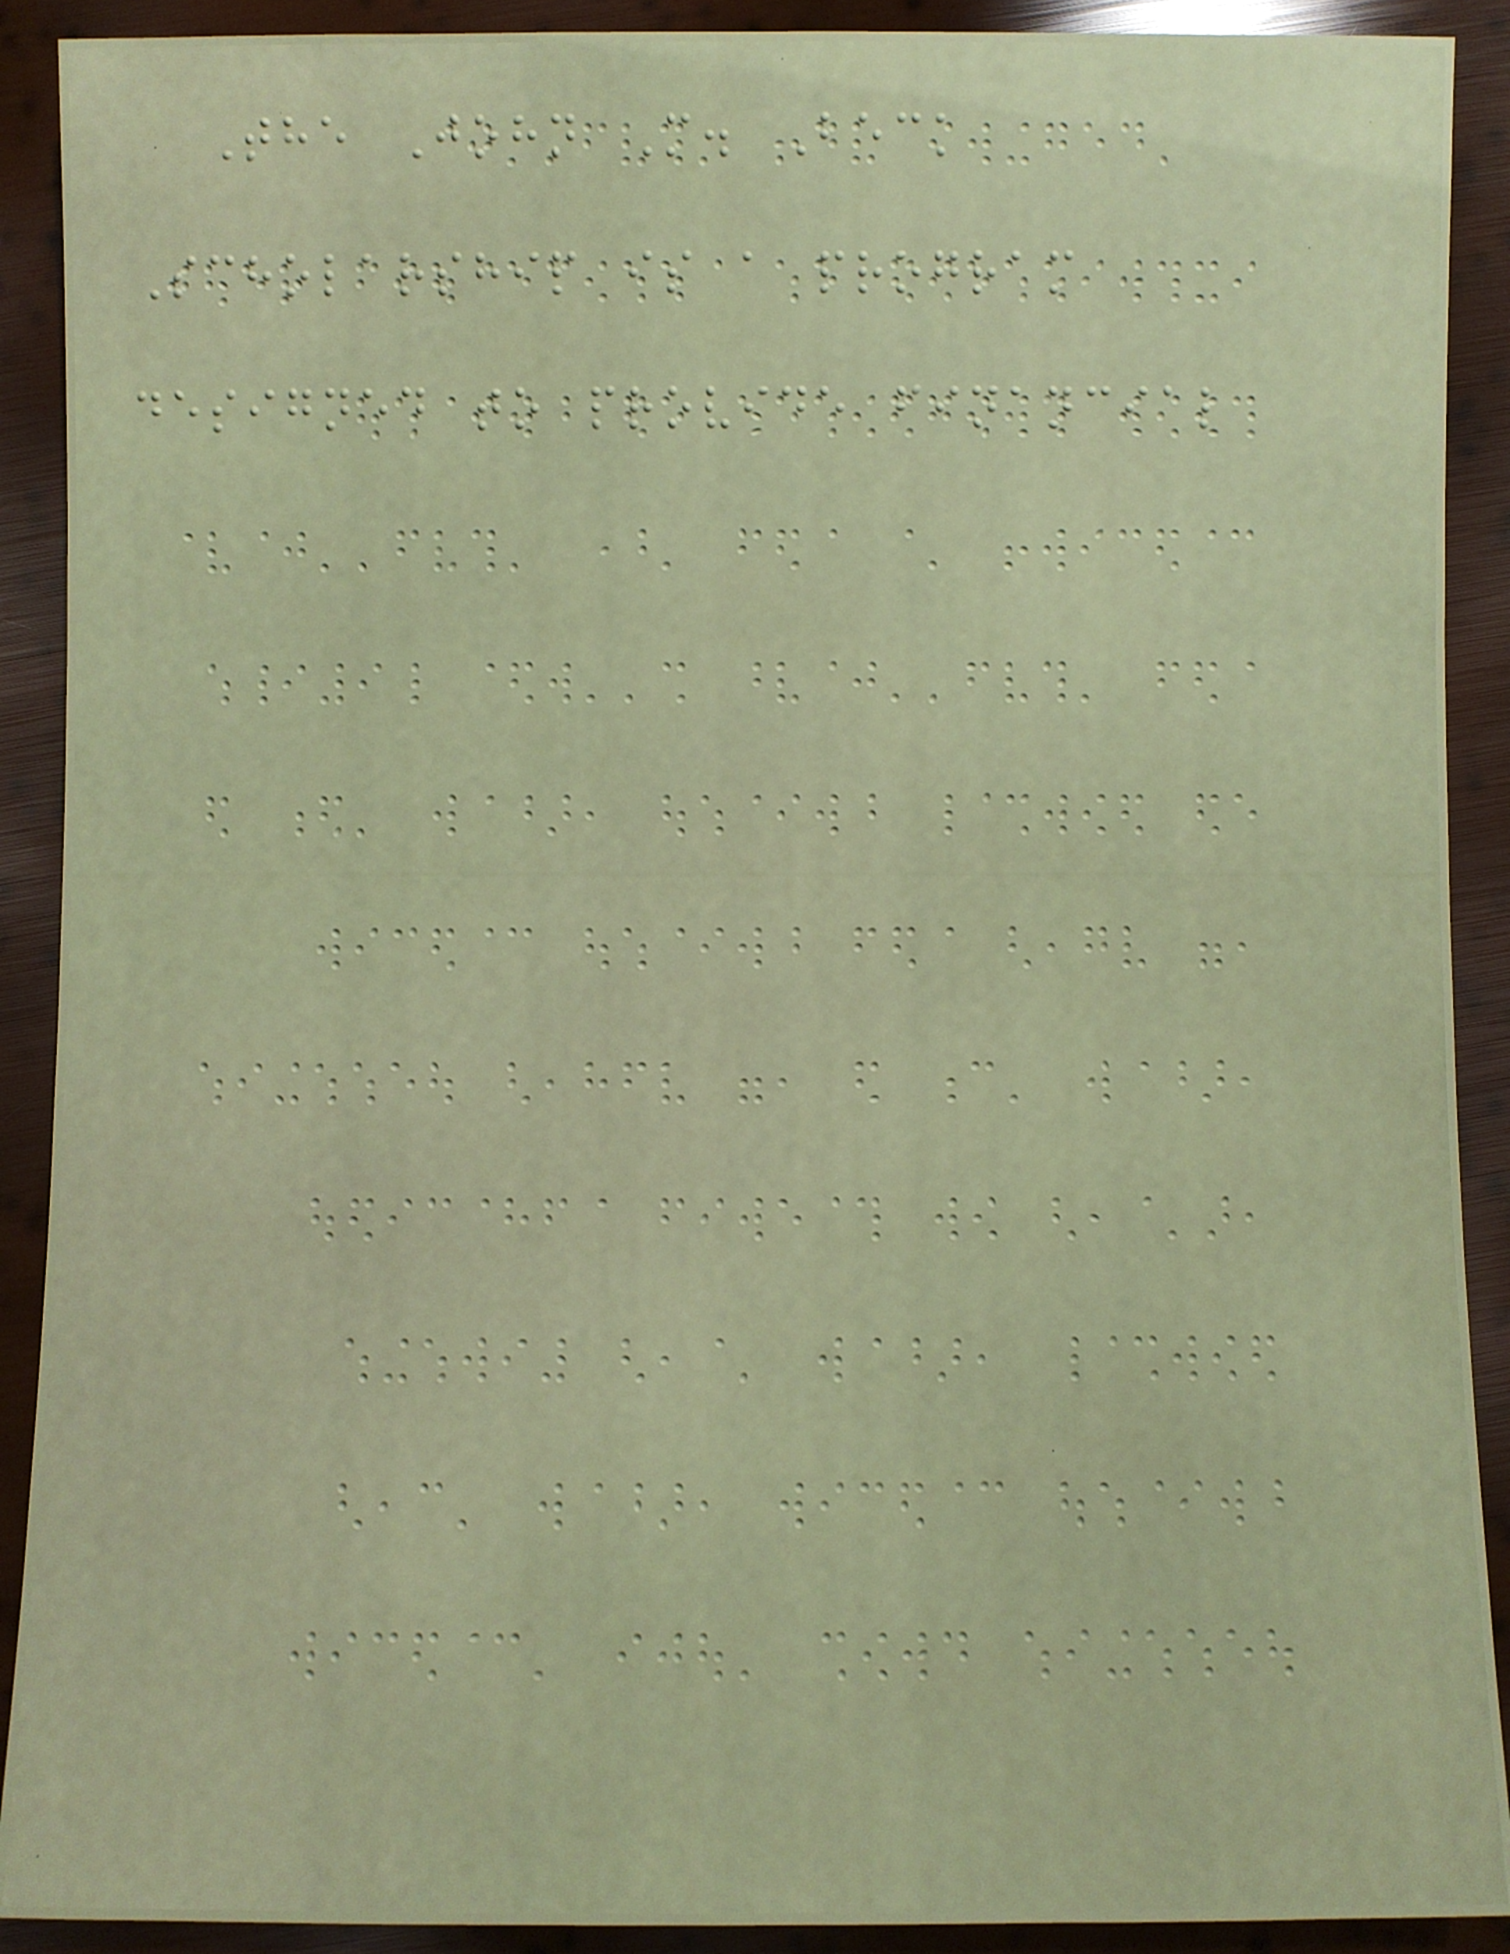The John M. Beck
Scholarship is a program
designed to provide financial
